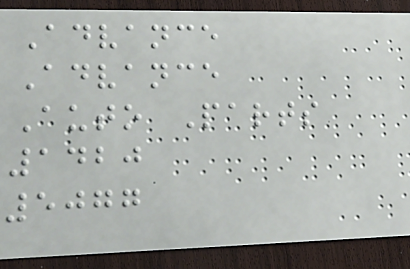Advance
Advance
Auto Parts
1420
5077
